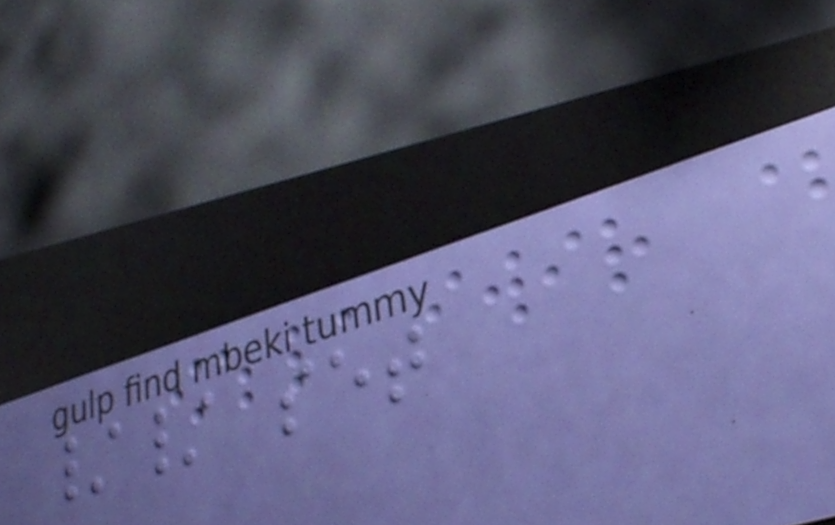// set
